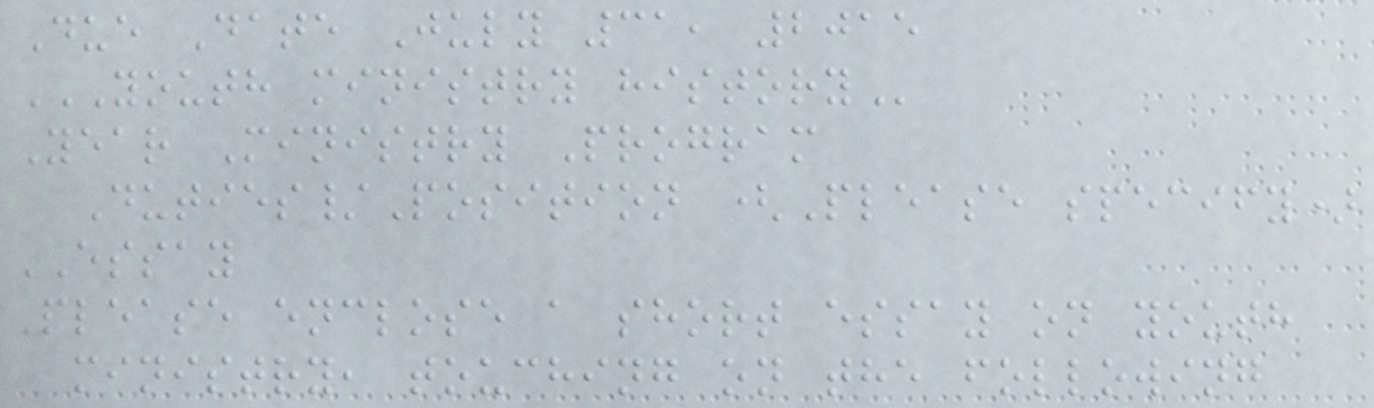Due Date July 31, 2015
YOUTH MINISTRY HISTORY
Year Ministry Program
Duties/Position (Please specify)
ESSAY
Please enclose a short essay on youth
ministry, touching on the following
